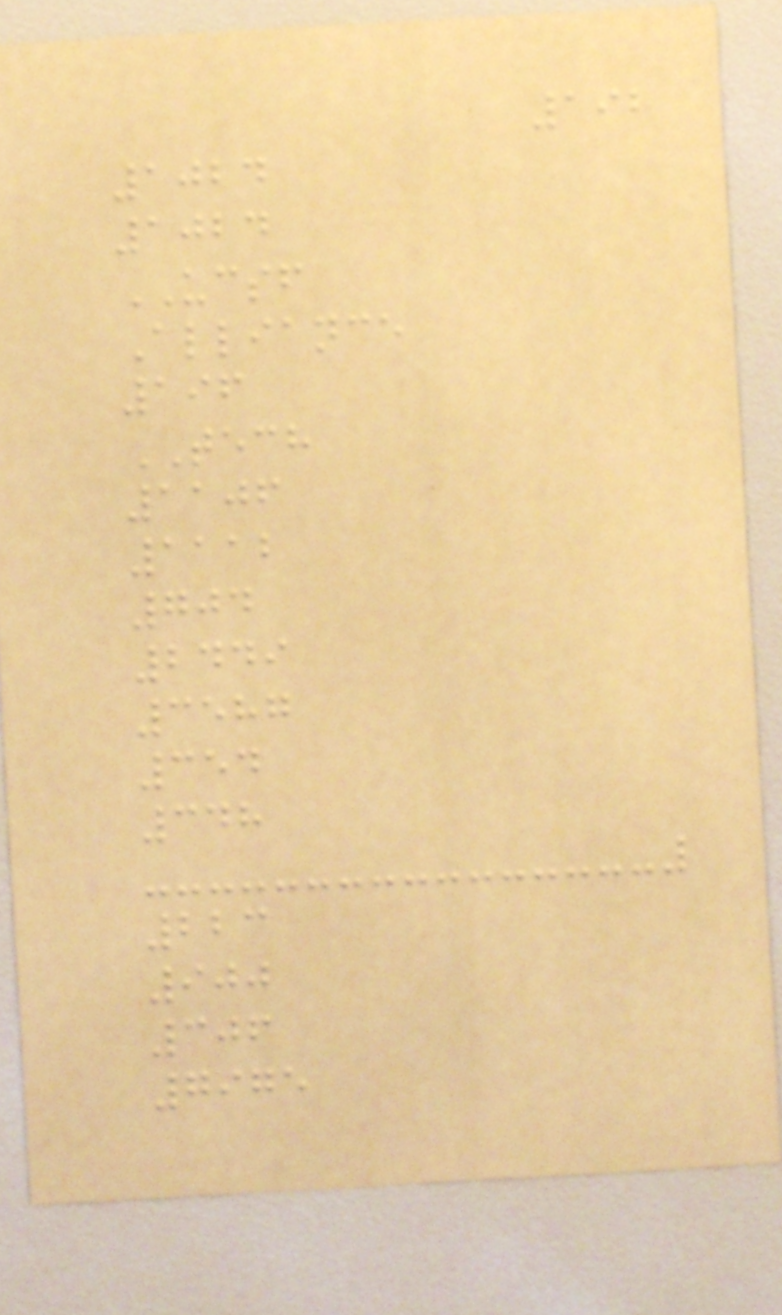192
1024
1024
UCSF
Alliance
196
TECH
1106
1112
704
2449
3587
354
348
223
900
306
7975
